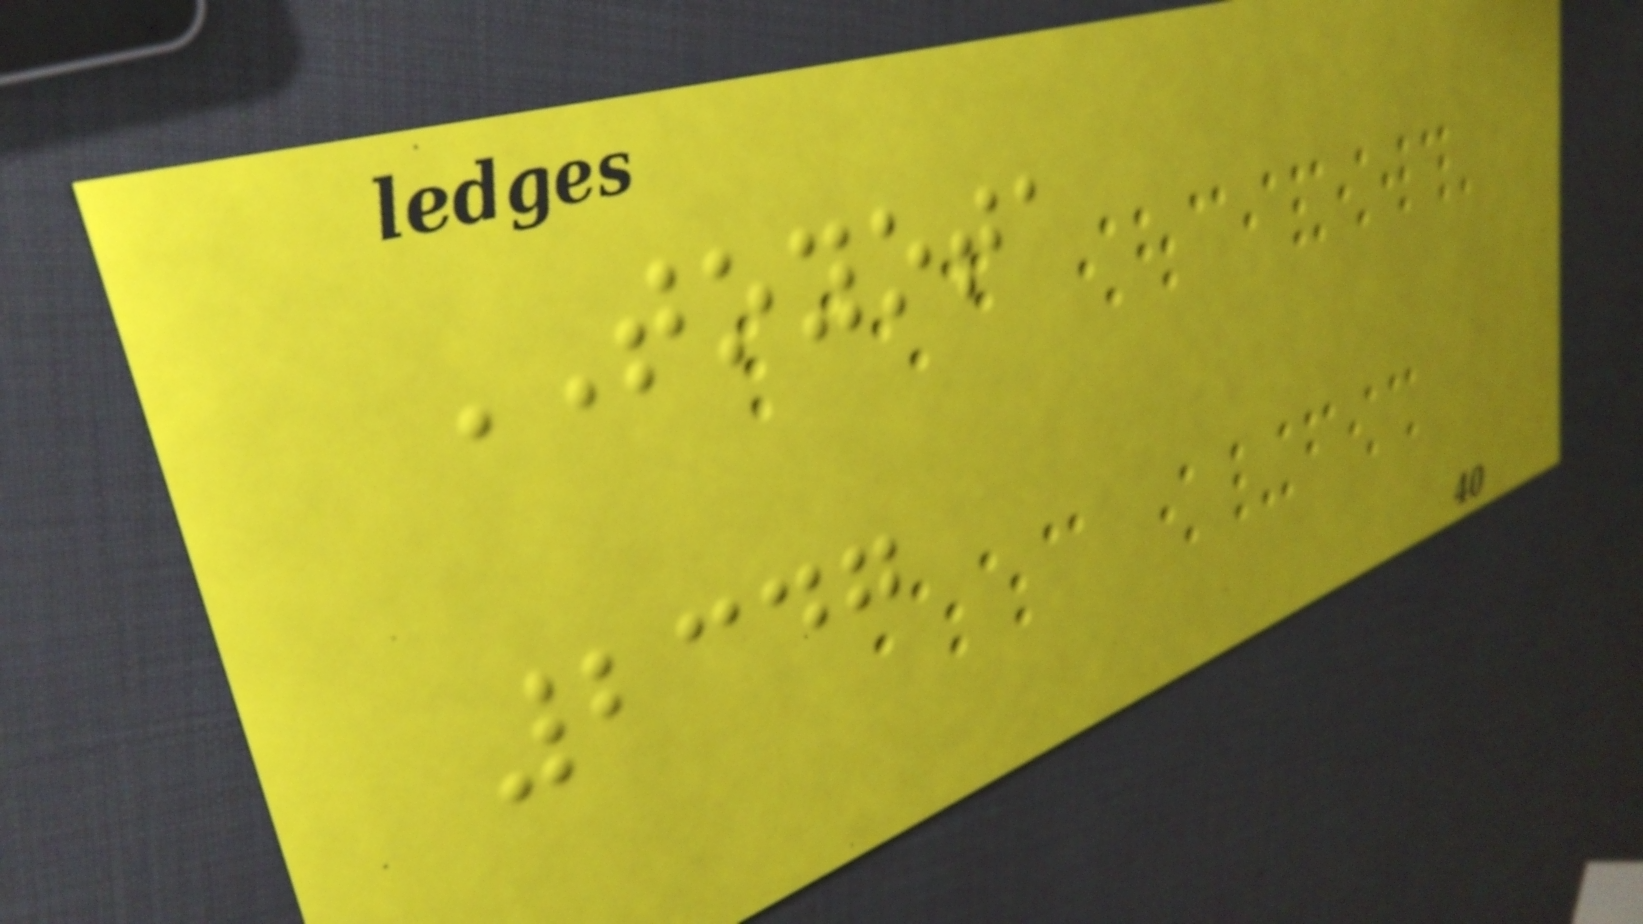TOYOTA
2347
